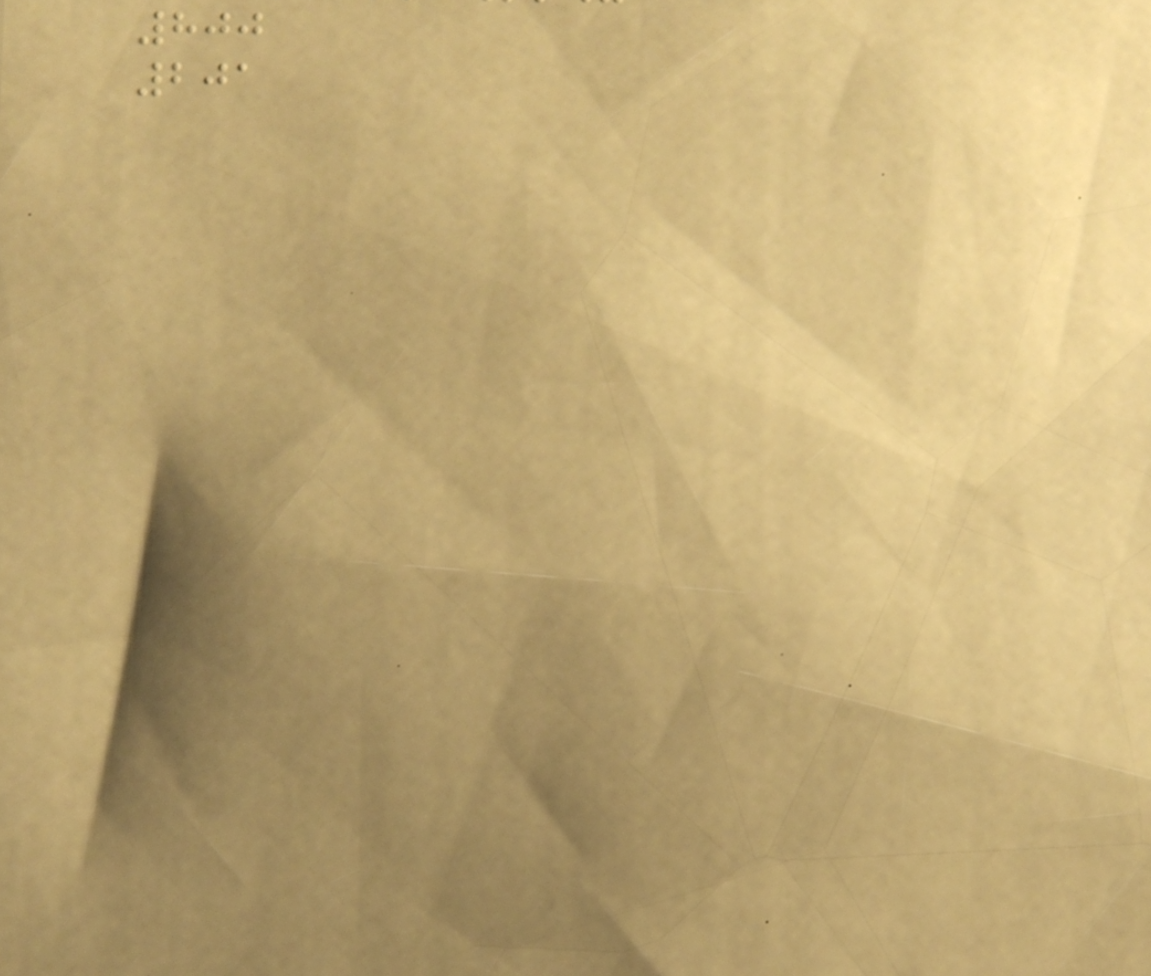800
201
